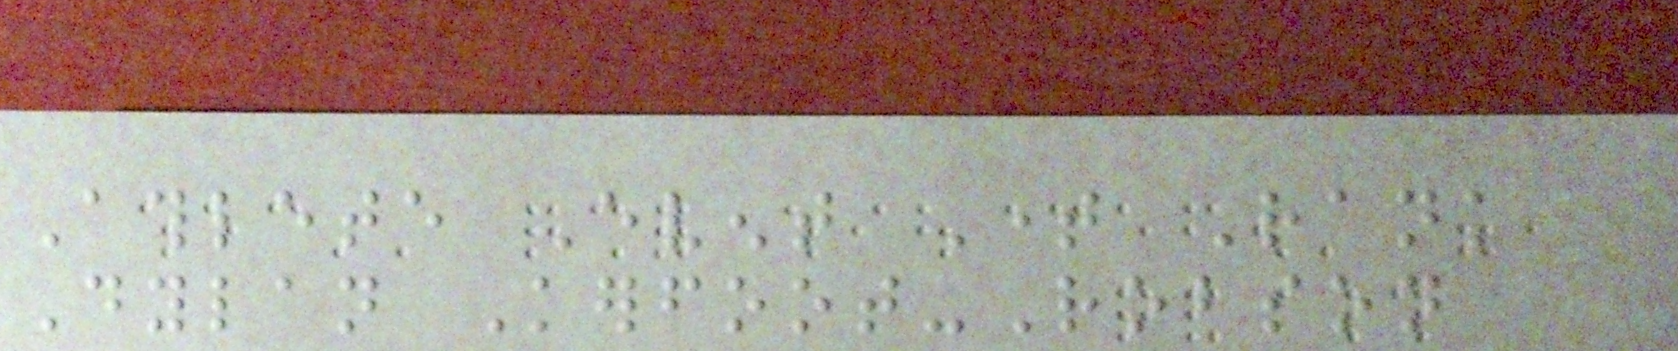Athlete Event Time Rank
Dylan Kerfoot-Robson
